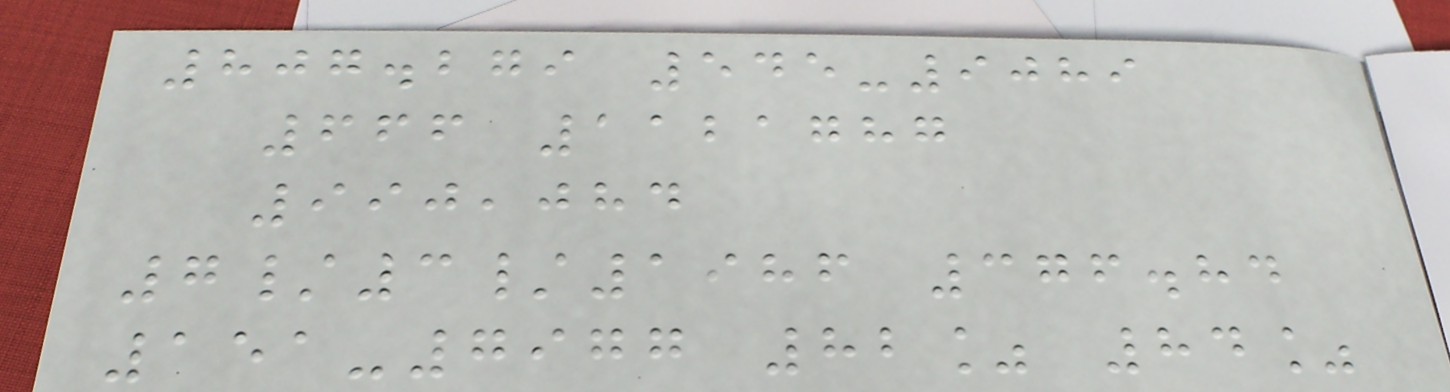807.279 545-9089
666 1121787
990,084
7/3/1986 376.84
151-7977 82% 84%
